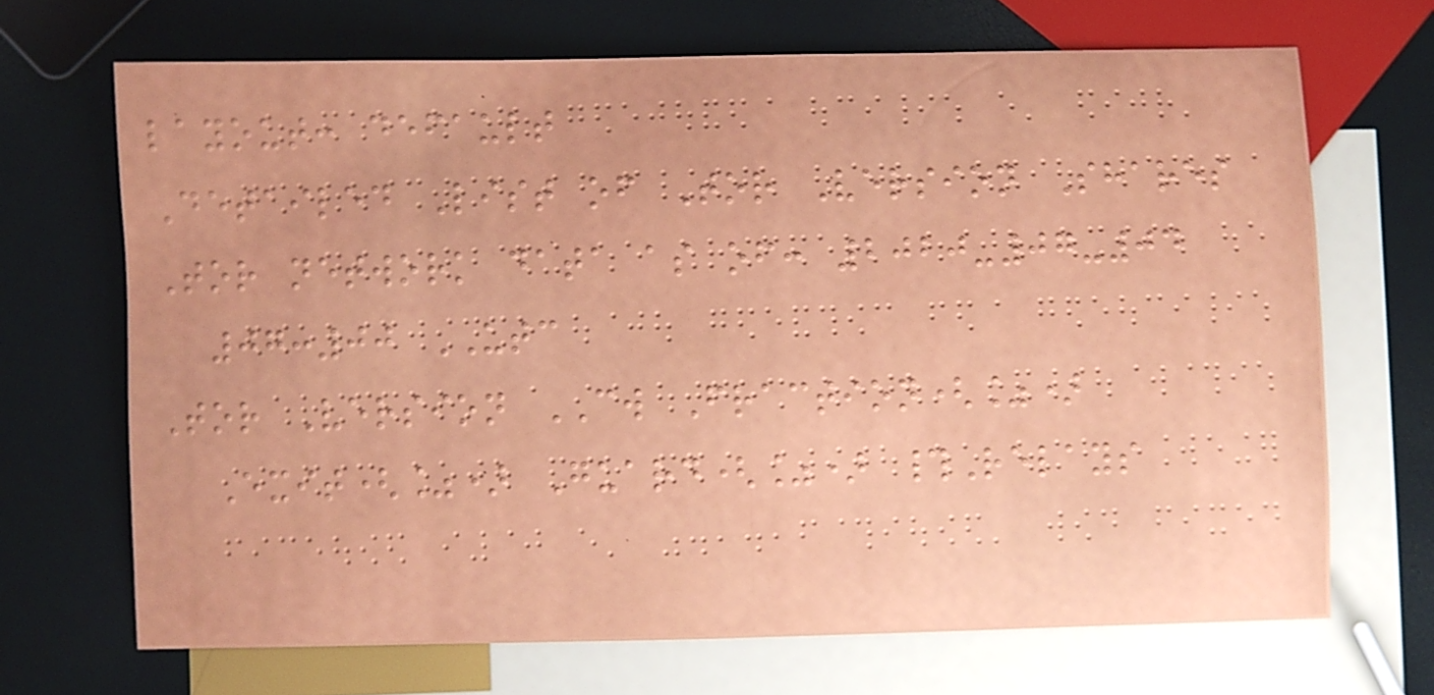layout: default
Detailed List of Tor Version Shares
Tor network data as of: 2020-07-04
07:00 UTC
Tor Version CW Fraction(%)
Exit(%) Guard(%) #Relays
